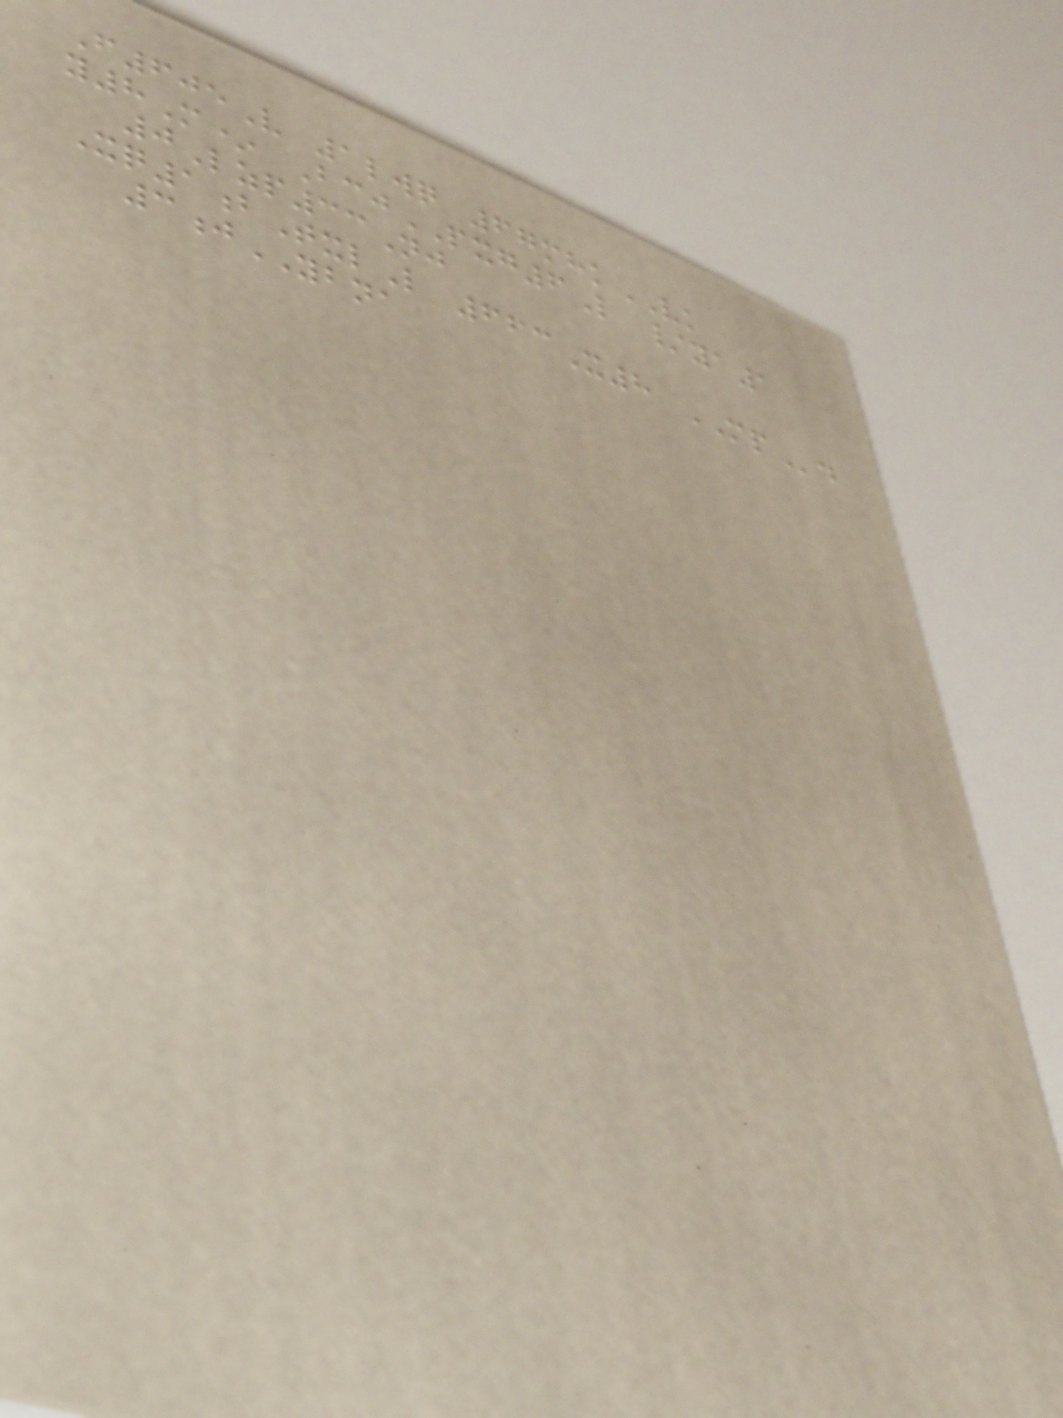F605V 1lwq 67mhkVK
y8M* BcjPXG6L /ya1
0Lzp33Nj
Xq1bTxlL 663X8 MPd
3jYBNA
